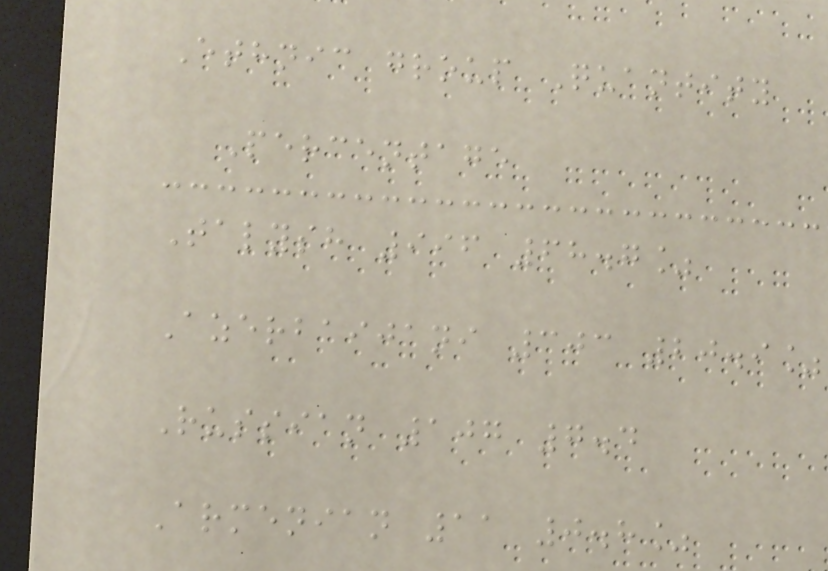Ethnic group Quantity
Percentage
Talysh 996 68.7%
Azerbaijani 303 20.9%
Russian 107 7.4
Armenian 11 0.8%
